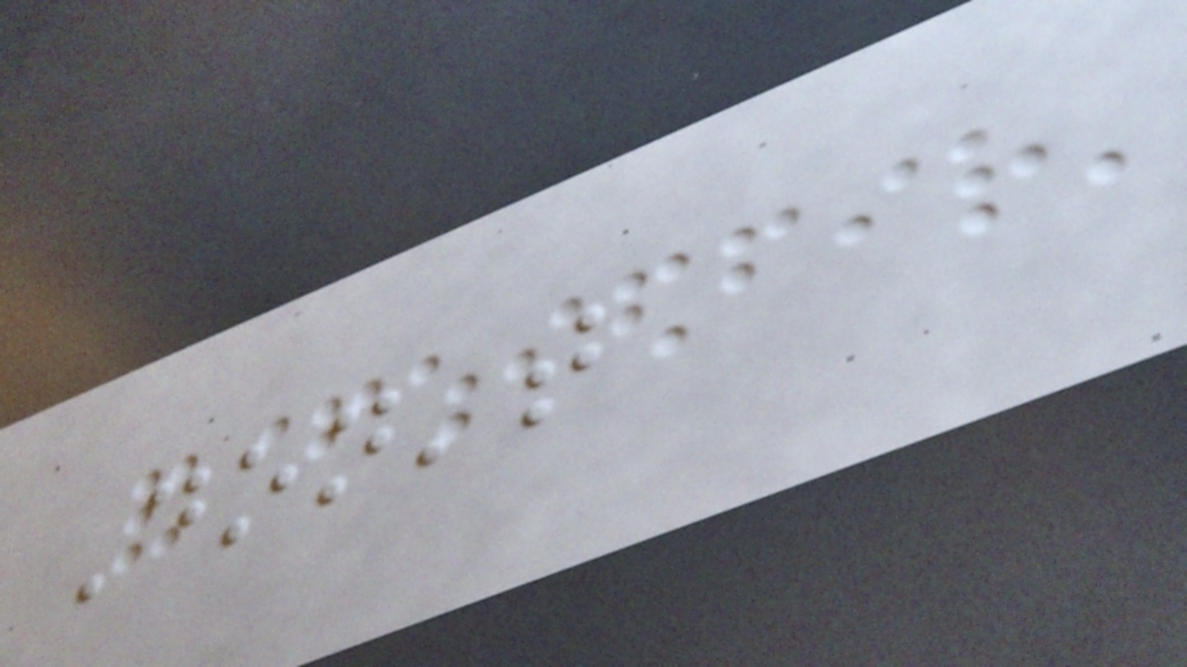Don't
